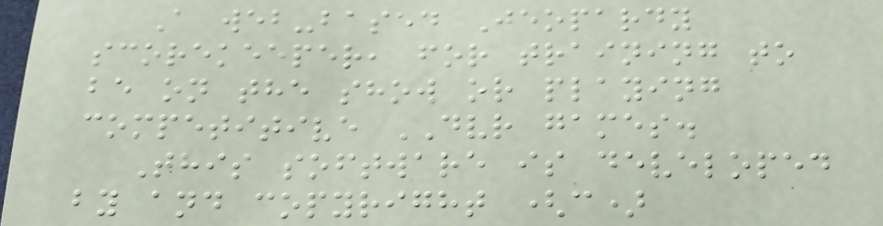A web-based Jeopardy
scorekeeper, for training to
be on the show or playing
competitive DVR games.
This software is developed
by and copyright (c)
